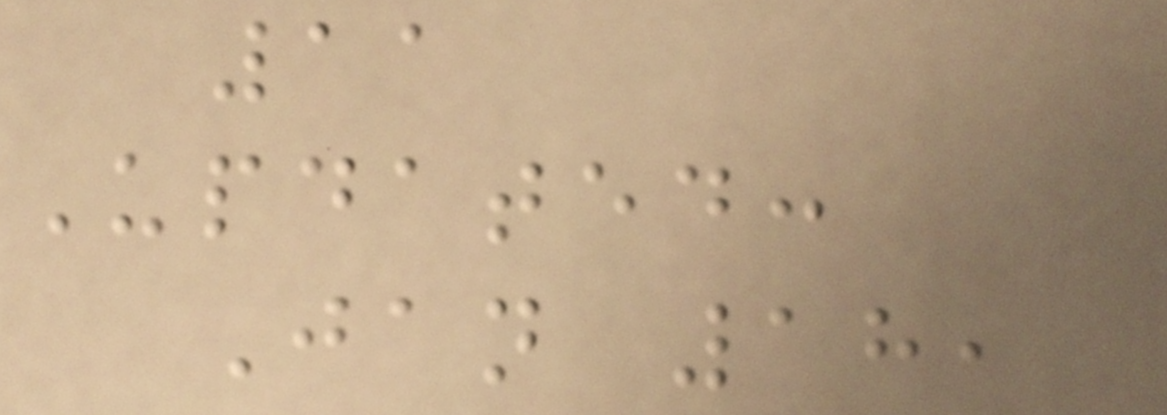11
Updated:
Jan 18,
